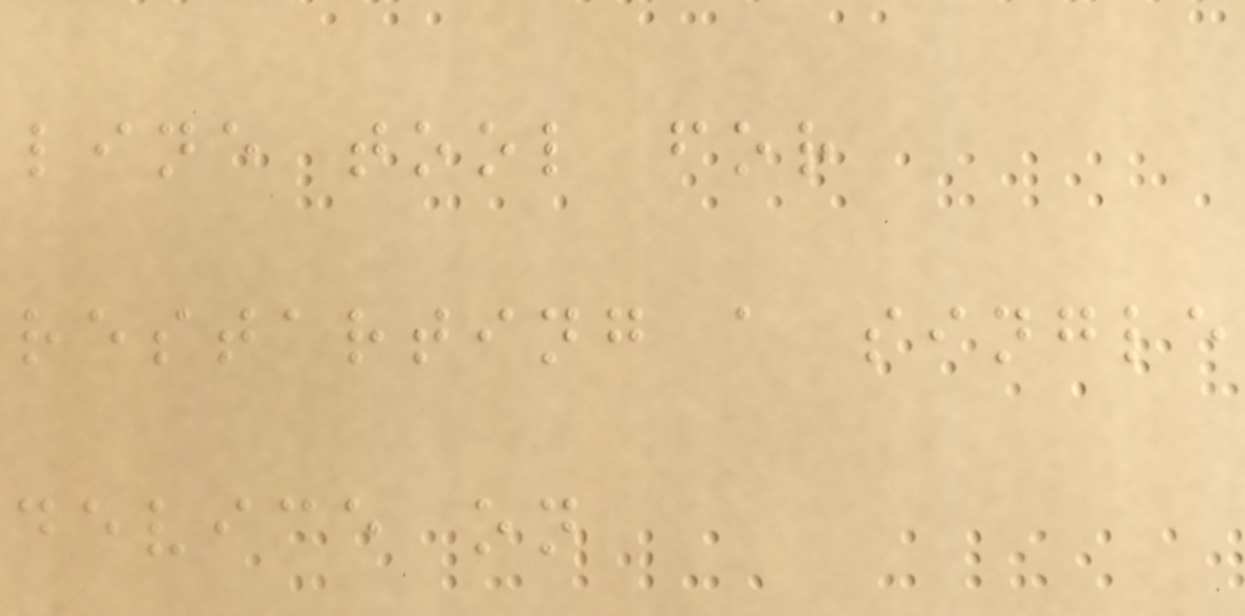line tool for
restarting a single
device on
